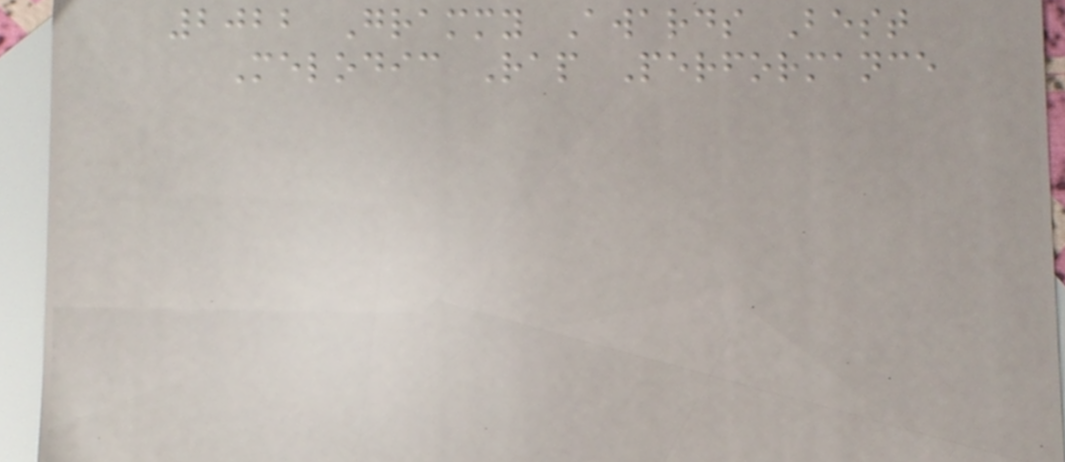2022 Grammy Awards Best
Melodic Rap Performance
